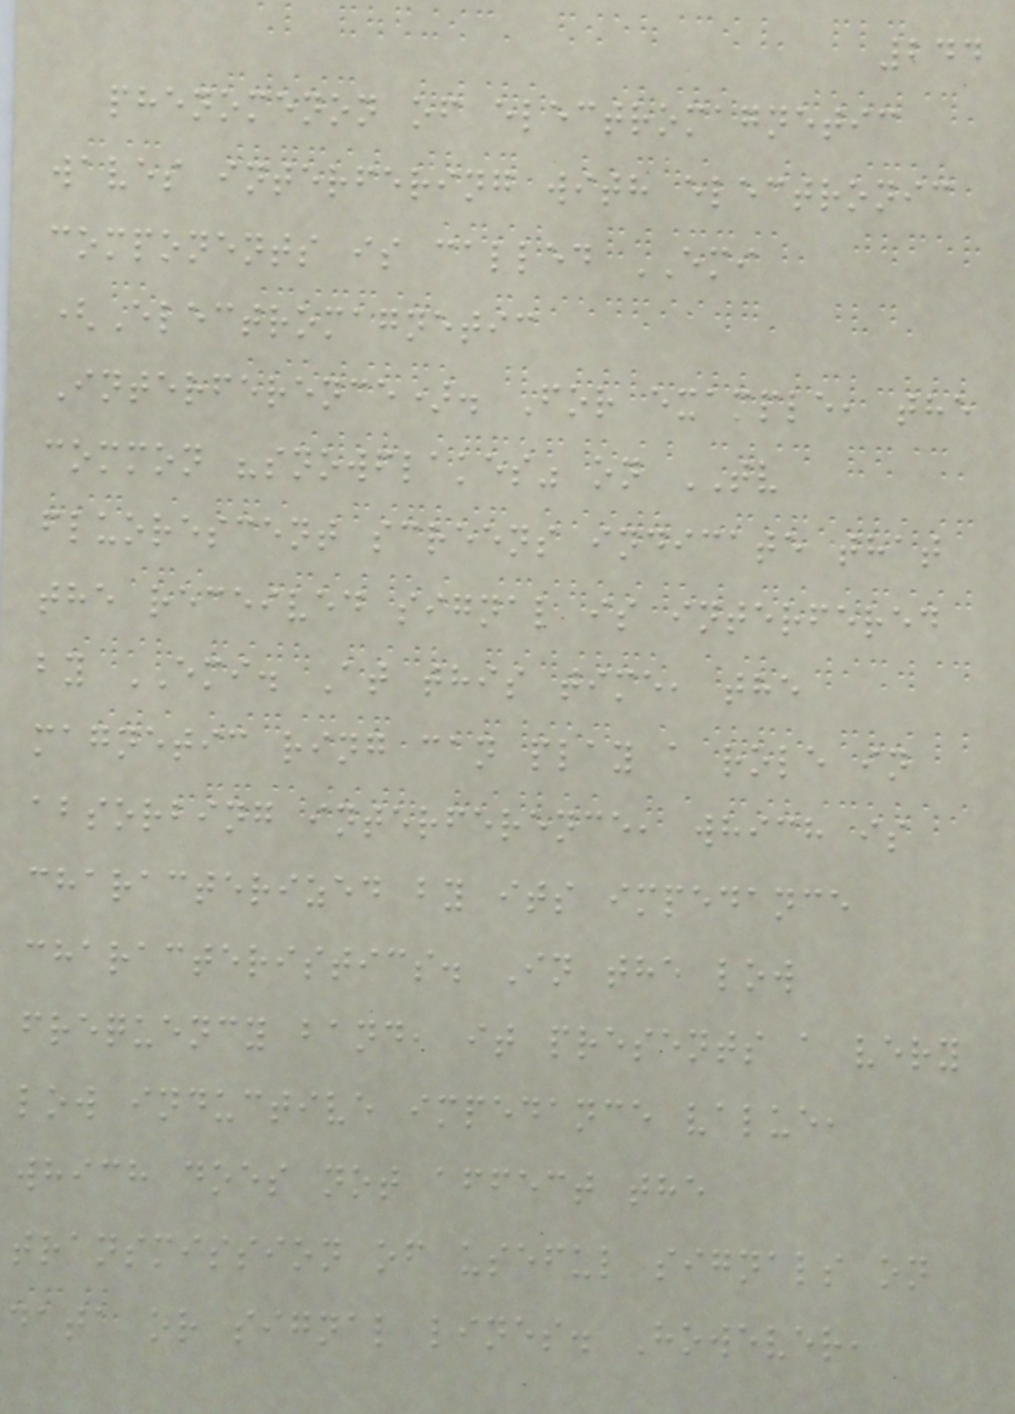244
phenomenon of electromagnetic
waves interfering with electronic
components is called EMI
(Electromagnetic
Interference). For example, the
common "snowflakes" on TV
fluorescent screens indicate that
the received signal is interfered
by EMI. At this time, the
magnetic ring can play a role in
absorbing interference, which is
characterized by its impedance
characteristics. In the low
frequency band, it presents a very
low inductive impedance value,
which does not affect the
transmission of useful signals on
data or signal lines. However,
